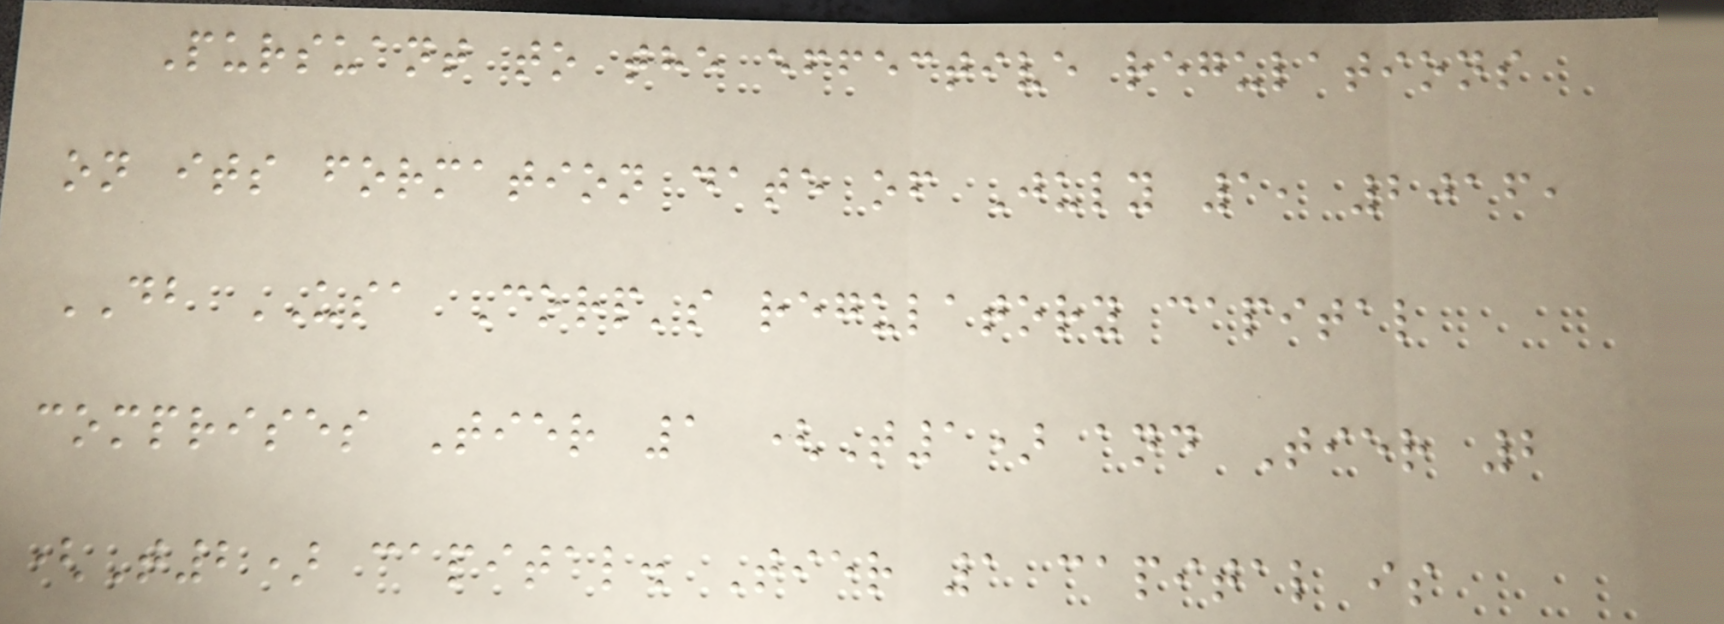Pursuant to the effective regulations
on its formation date of July 1, 2016,
DB USA Corp's regulatory capital
comprises Tier 1 (T1) and Tier 2
(T2) capital. Tier 1 capital is
